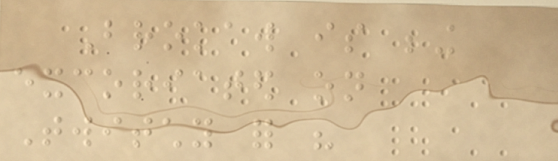Brokaw is being
excoriated on
Twitchy for his
